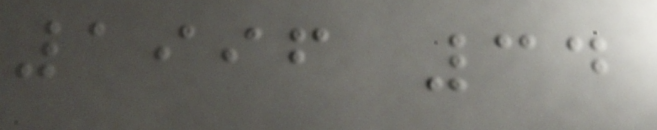1996 34
